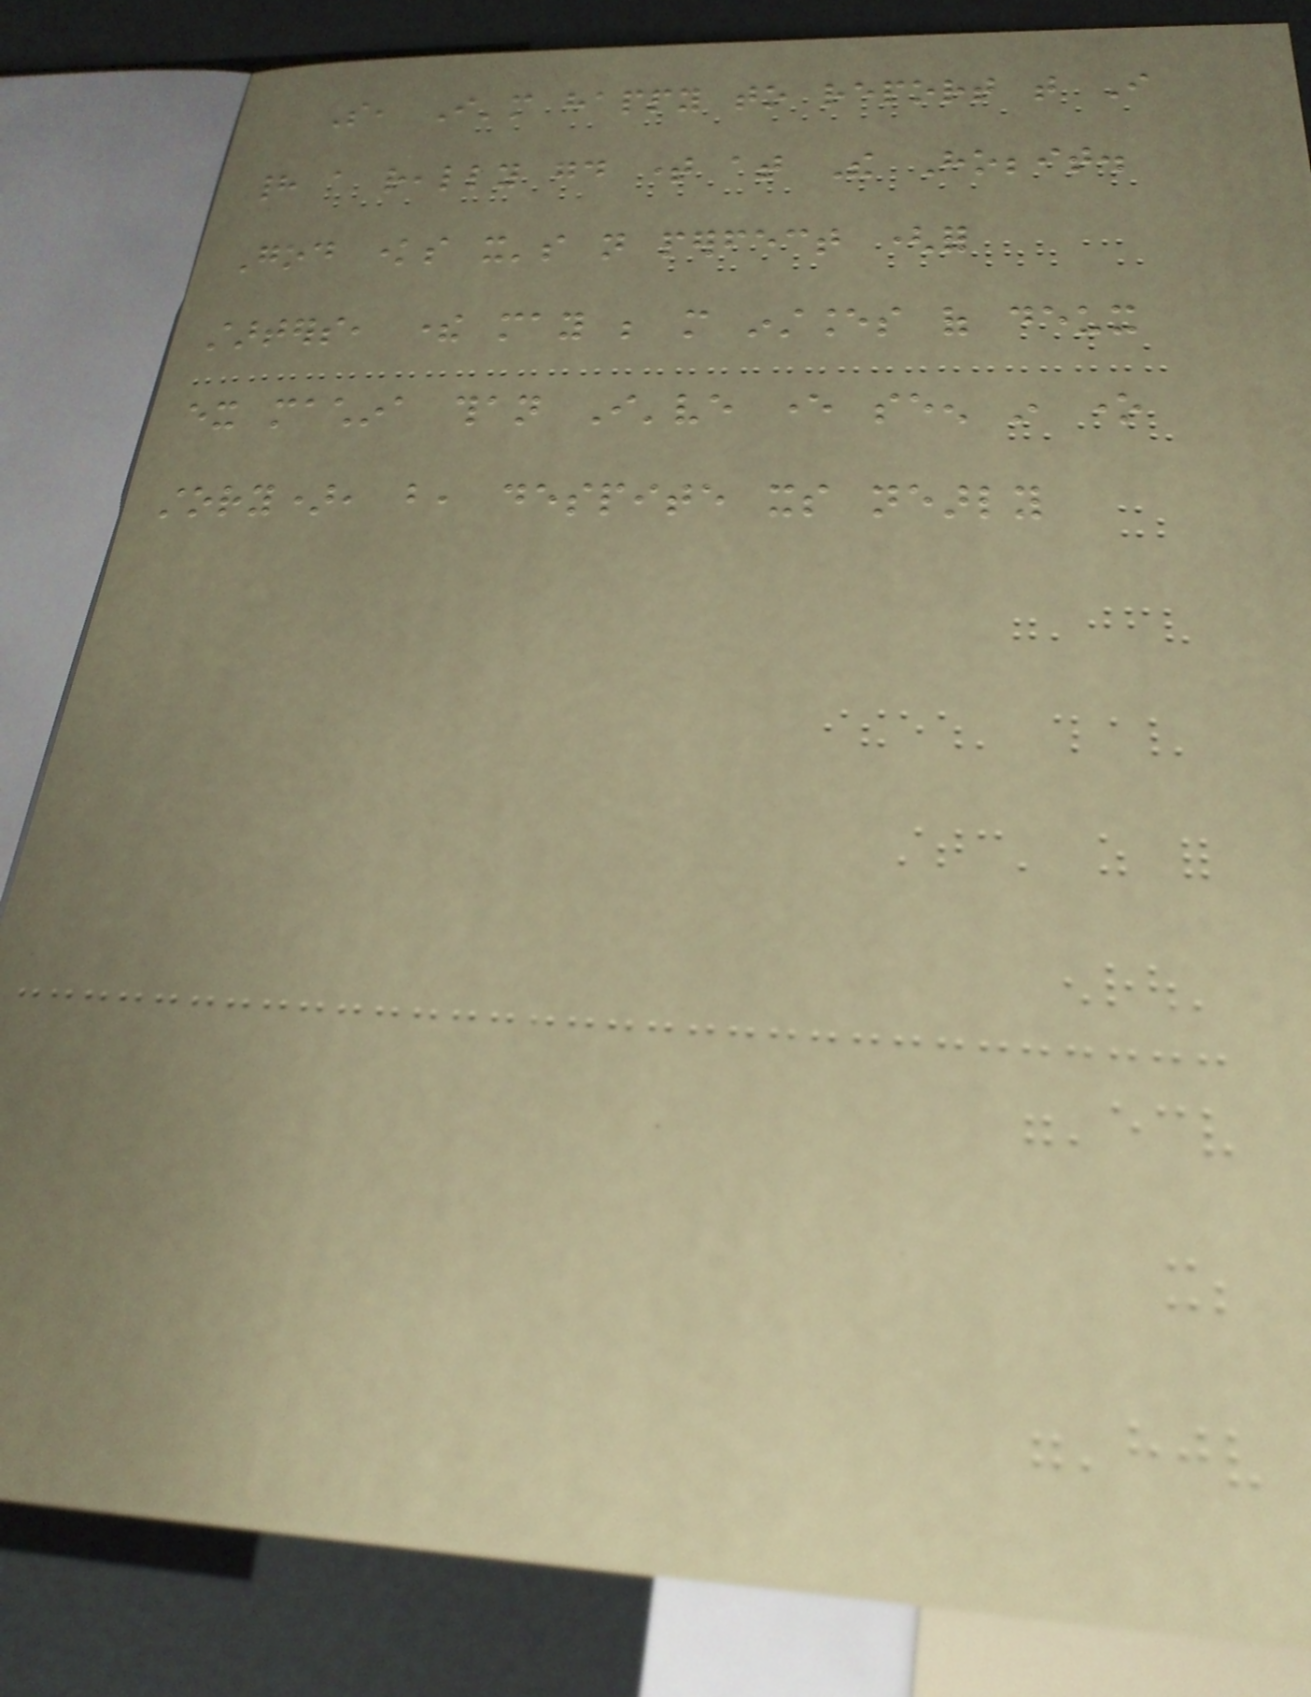So, I'm happy to report that I
had a really good time at The Hobbit.
God knows it's not perfect (for
starters, there may be more instances of deux
ex machina than I've ever seen in one
story), but, despite its nearly
